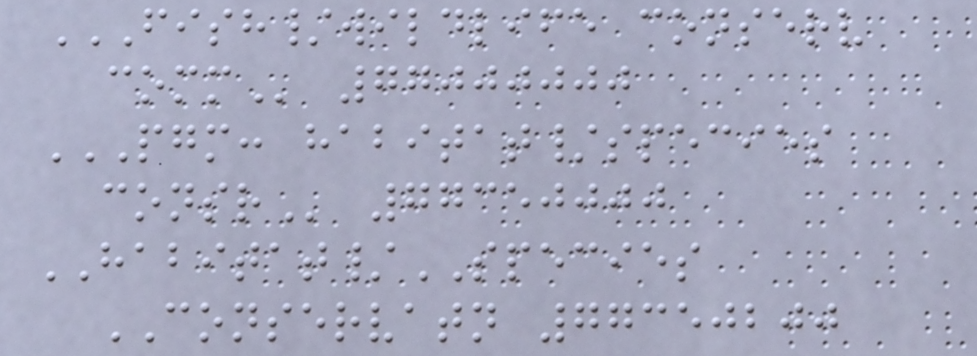FISH/WILDLIFE CONSERV
COMM 77000000
PGM: HABITAT/SPECIES
CONSR 77350000
HABITAT/SPECIES
CONSERVATN 77350200
